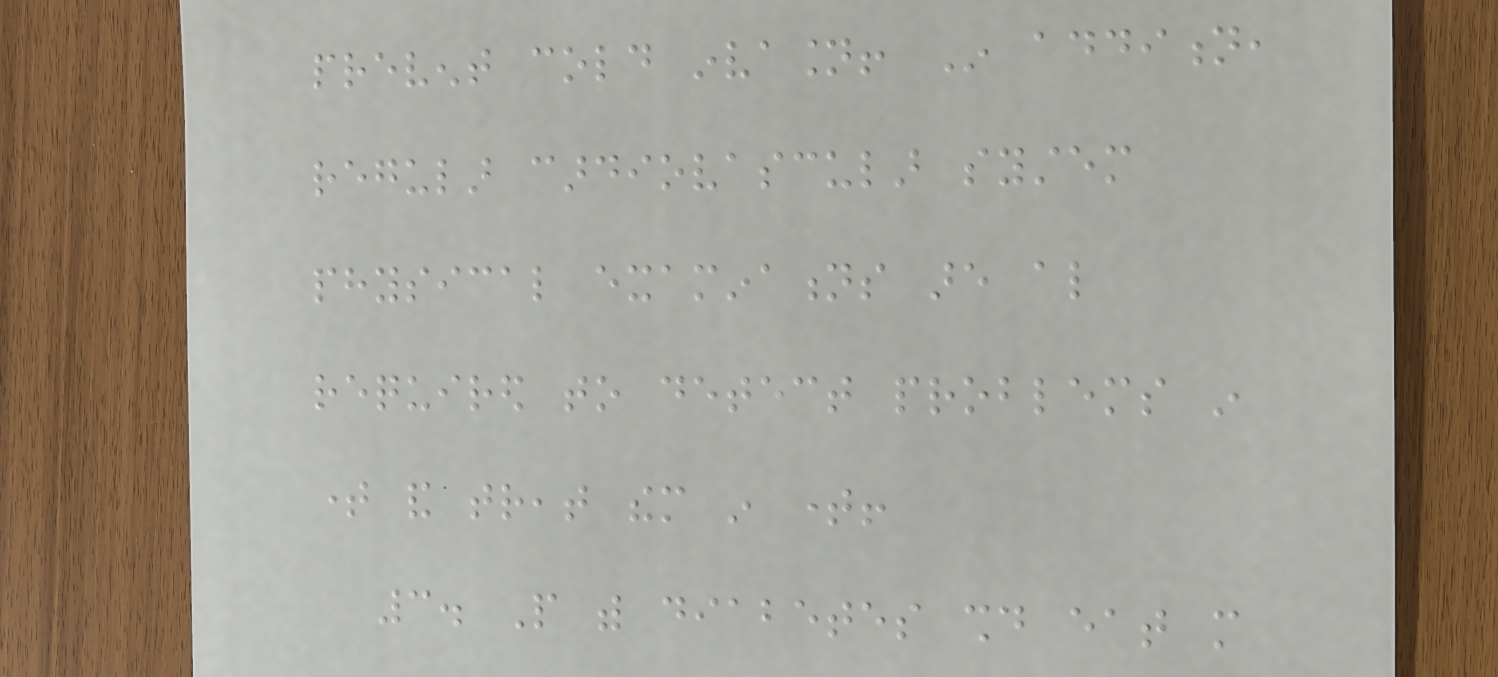prevent cold invasion! In addition,
regular cardiovascular system
physical examinations are also
required to detect problems in
time and treat them in time!
3. People with diabetes should eat more
